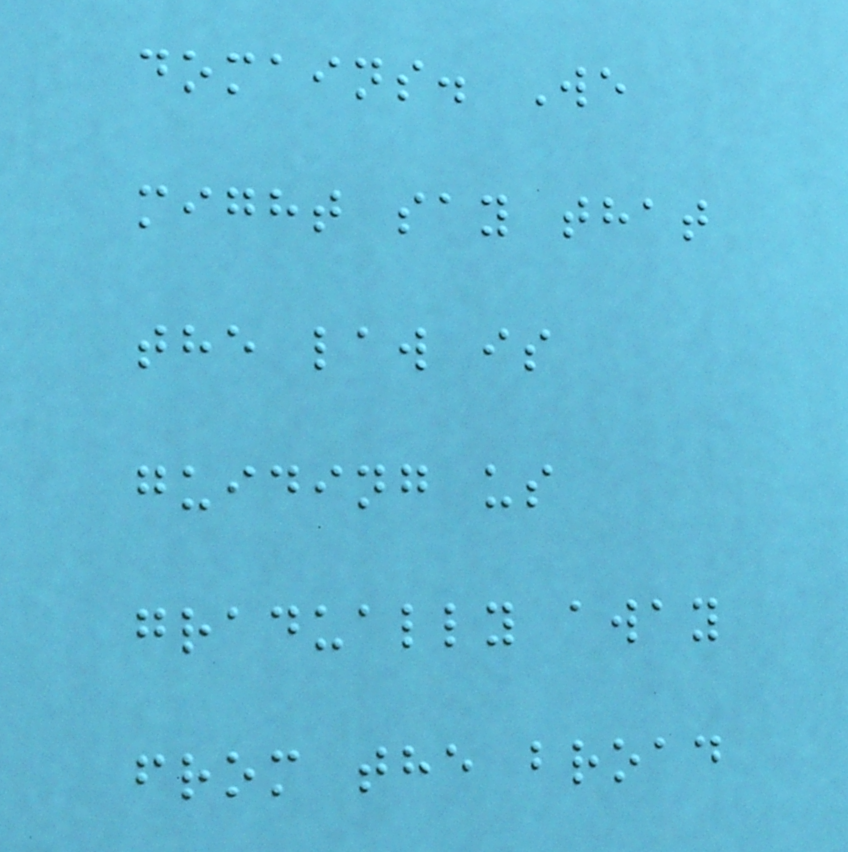domains. We
might say that
the law is
guiding us
gradually away
from the broad
